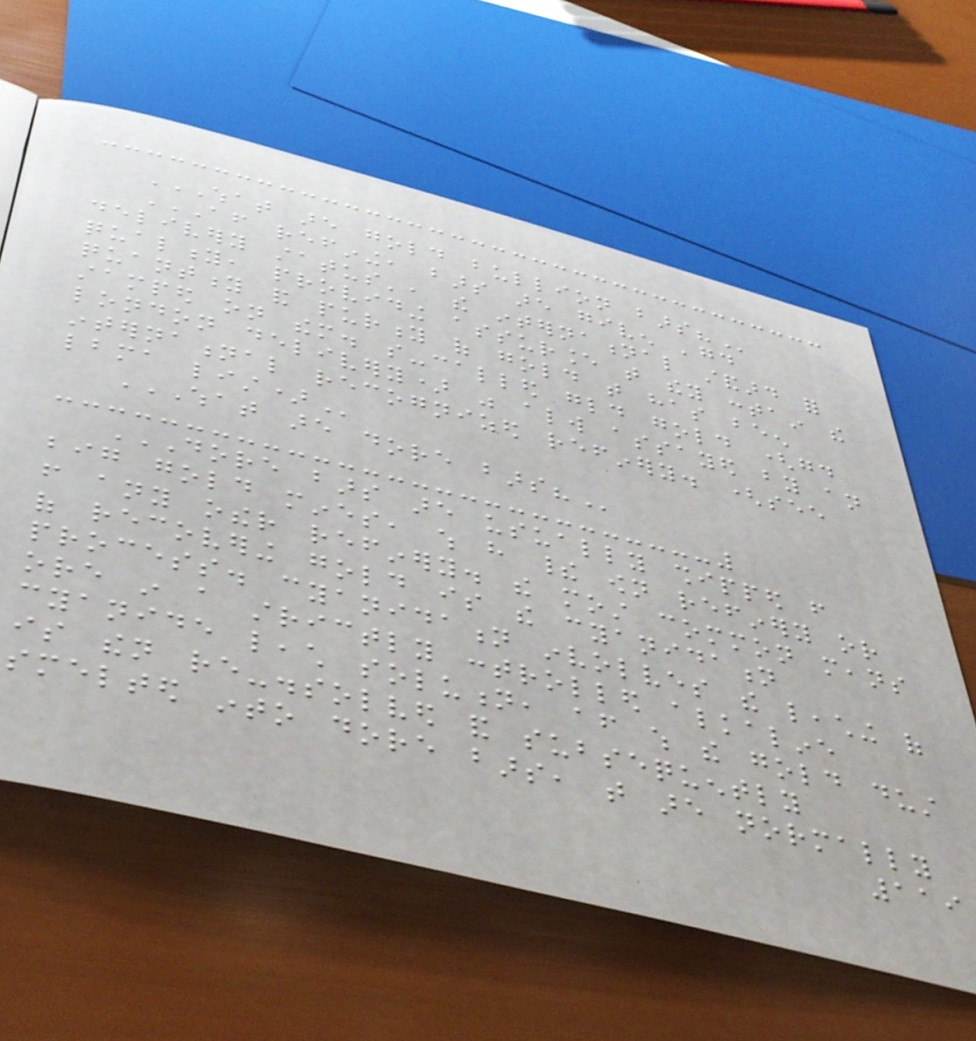WHAT ARE GOLD BULLION BARS?
AFTER REFINING, BARS ARE GIVEN 'GOOD
DELIVERY STATUS', THE INTERNATIONAL STANDARD FOR
QUALITY, PROVIDING ASSURANCE THAT THEY CONTAIN THE
QUANTITY AND PURITY OF GOLD THAT HAS BEEN
STAMPED ON THEM. SO-CALLED GLD GOLD (GOOD
LONDON DELIVERY) WAS ALWAYS ASSAYED BY AN
INTERNATIONAL RECOGNIZED REFINERY. (SEE
LBMA LIST)
WHAT ARE DORE BARS?
DORE BARS ARE USUALLY SHIPPED FROM
BIG GOLD MINES, WHICH HAVE THEIR OWN REFINERY OR
FROM ANY OTHER REFINERY. THE MOST COMMON MEANS
OF RECOVERING GOLD IS THE CYANIDATION
PROCESS. CYANIDATION INVOLVES THE LEACHING OF
ORE IN A STRICTLY CONTROLLED ALKALINE
CYANIDE LEACH SOLUTION, AFTER WHICH THE GOLD DUST
IS THEN RE-DISSOLVED AND SUBSEQUENTLY
SMELTED INTO DORE BARS, THAT ARE NORMALLY
119
